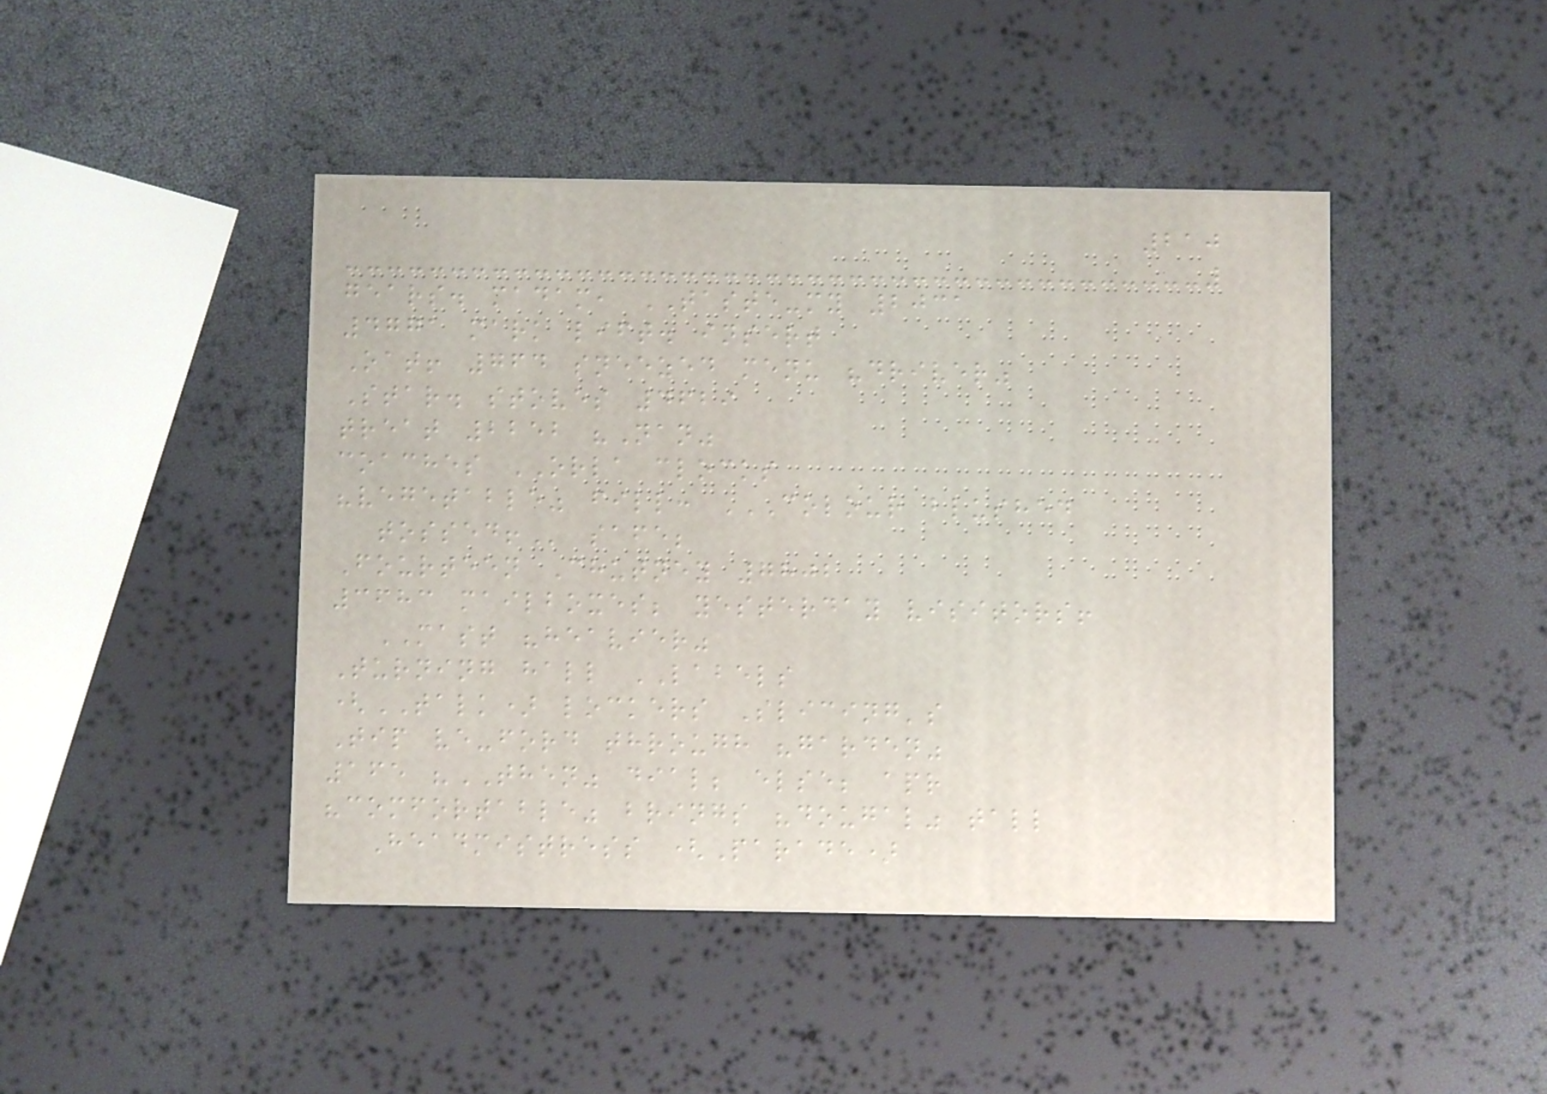210
gears. madam, TASTE-my 2031
4771 mark lift. insert
Oat! 764 sneezed menu "driver"
Star. stoves 4629
treat 2252 "Nan"
coaches ORLA clocks
"vegetable" fill: COLOUR BLUSHED
TOSSED! safe;
Fourteen Chutney 7802
3683 mailboxes; yesterday visitors!
MAST "heavier"
Turning hall LABELS
(TALK) lockers Slicing's
Tip ve-ford through "garden"
165 "THEN" dial; else; apr
"comfortable" brings "dougal" tall
Headmistress (Parade)
